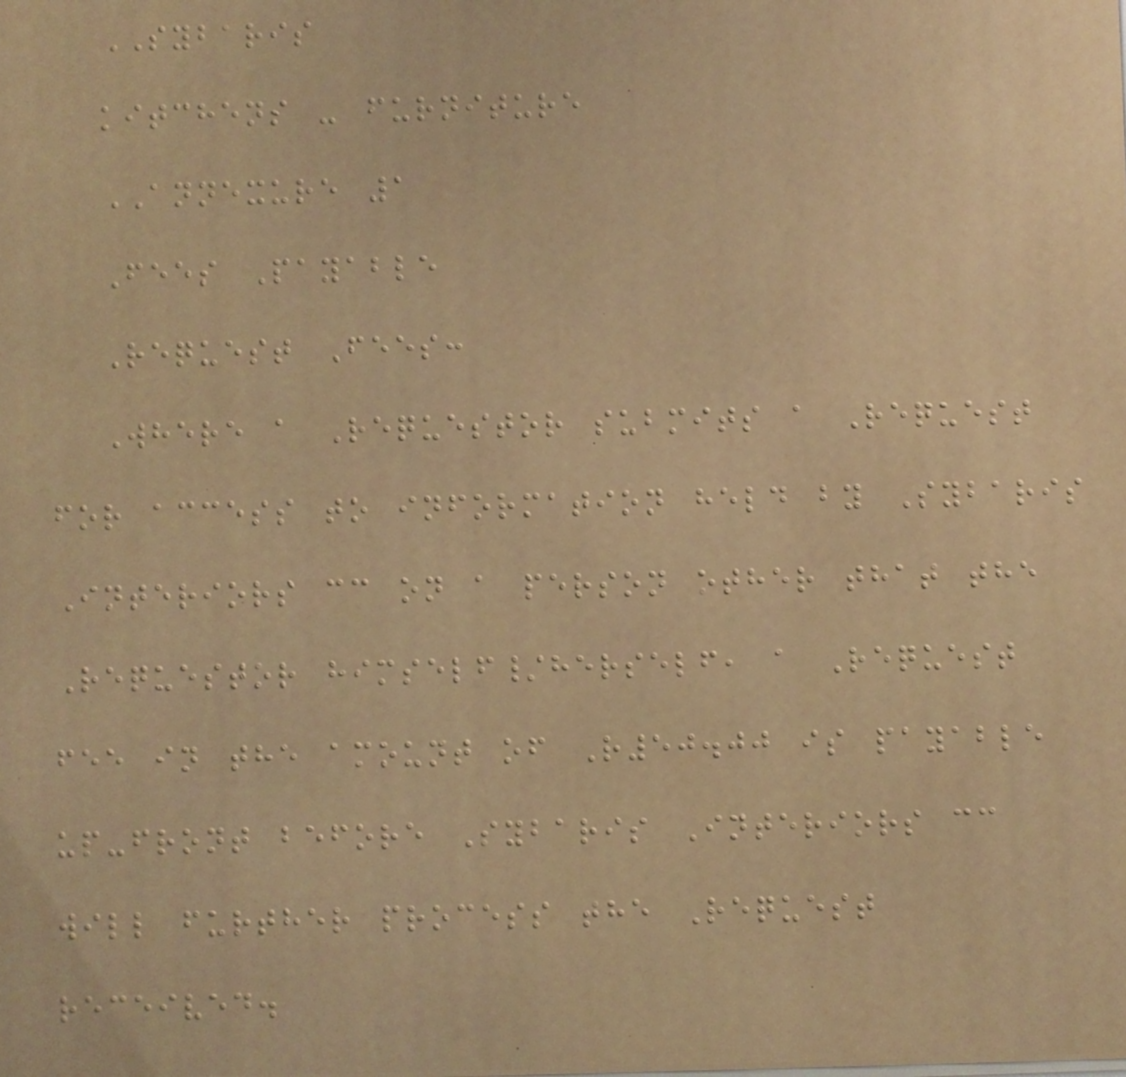SYBARIS
kitchens - furniture
ANNEXURE 1
Fees Payable
Request Fees:
Where a Requestor submits a Request
for access to information held by Sybaris
Interiors cc on a person other that the
Requestor himself/herself, a Request
fee in the amount of R50.00 is payable
up-front before Sybaris Interiors cc
will further process the Request
received.
